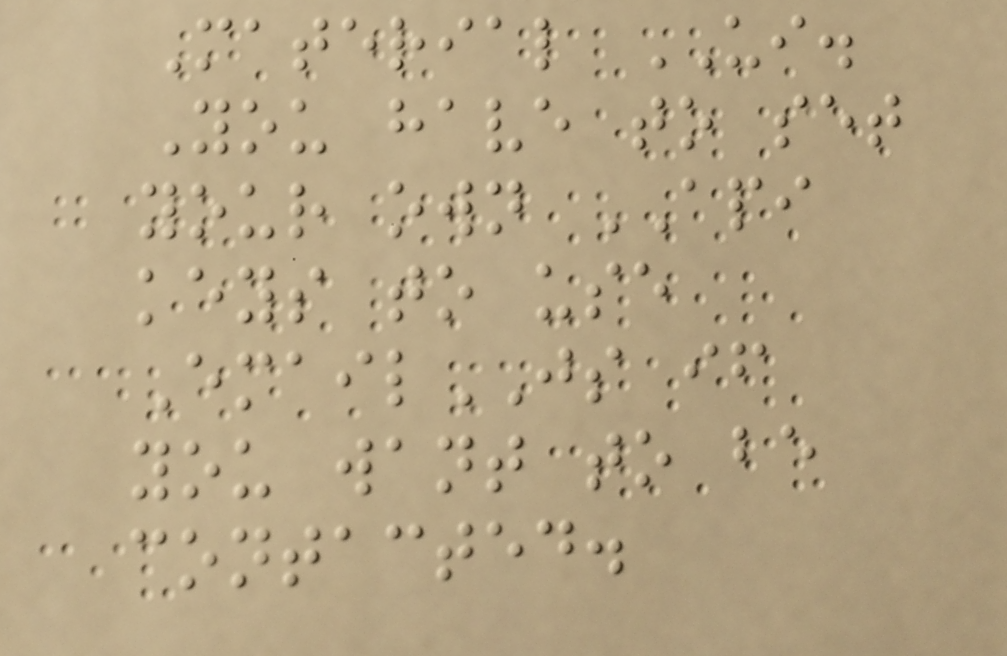Material UI.
You have to set
your own API
keys to use
EmailJS if
you want to be
contacted.
